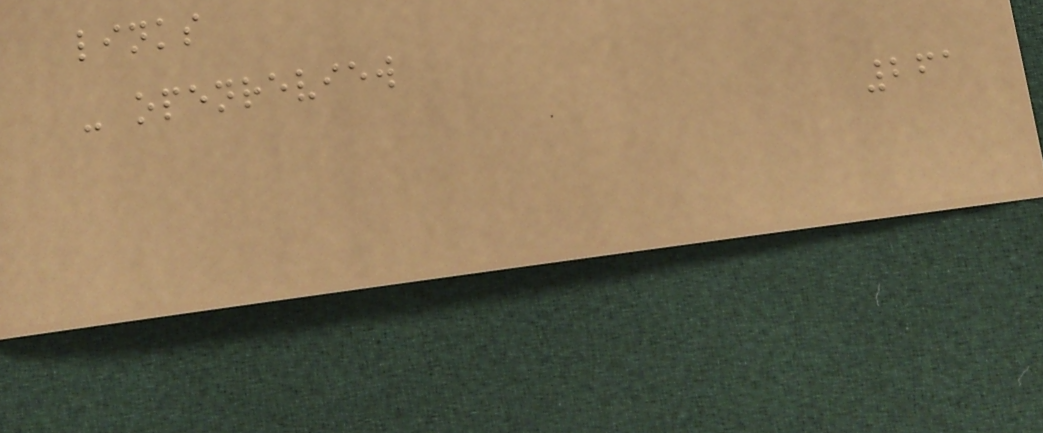links
- openreview
261
